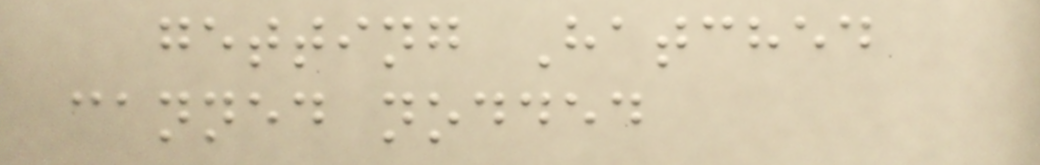getting Hatched
canned nodded
